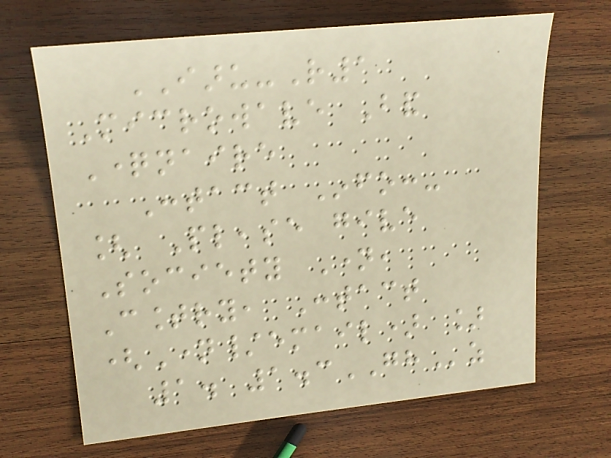IARU-R1
Microwave Band
Questionnaire
Contact Info:-
[ Please give
Society Name,
Country, Contact
(Name/email) ]
1. 1.3GHz
